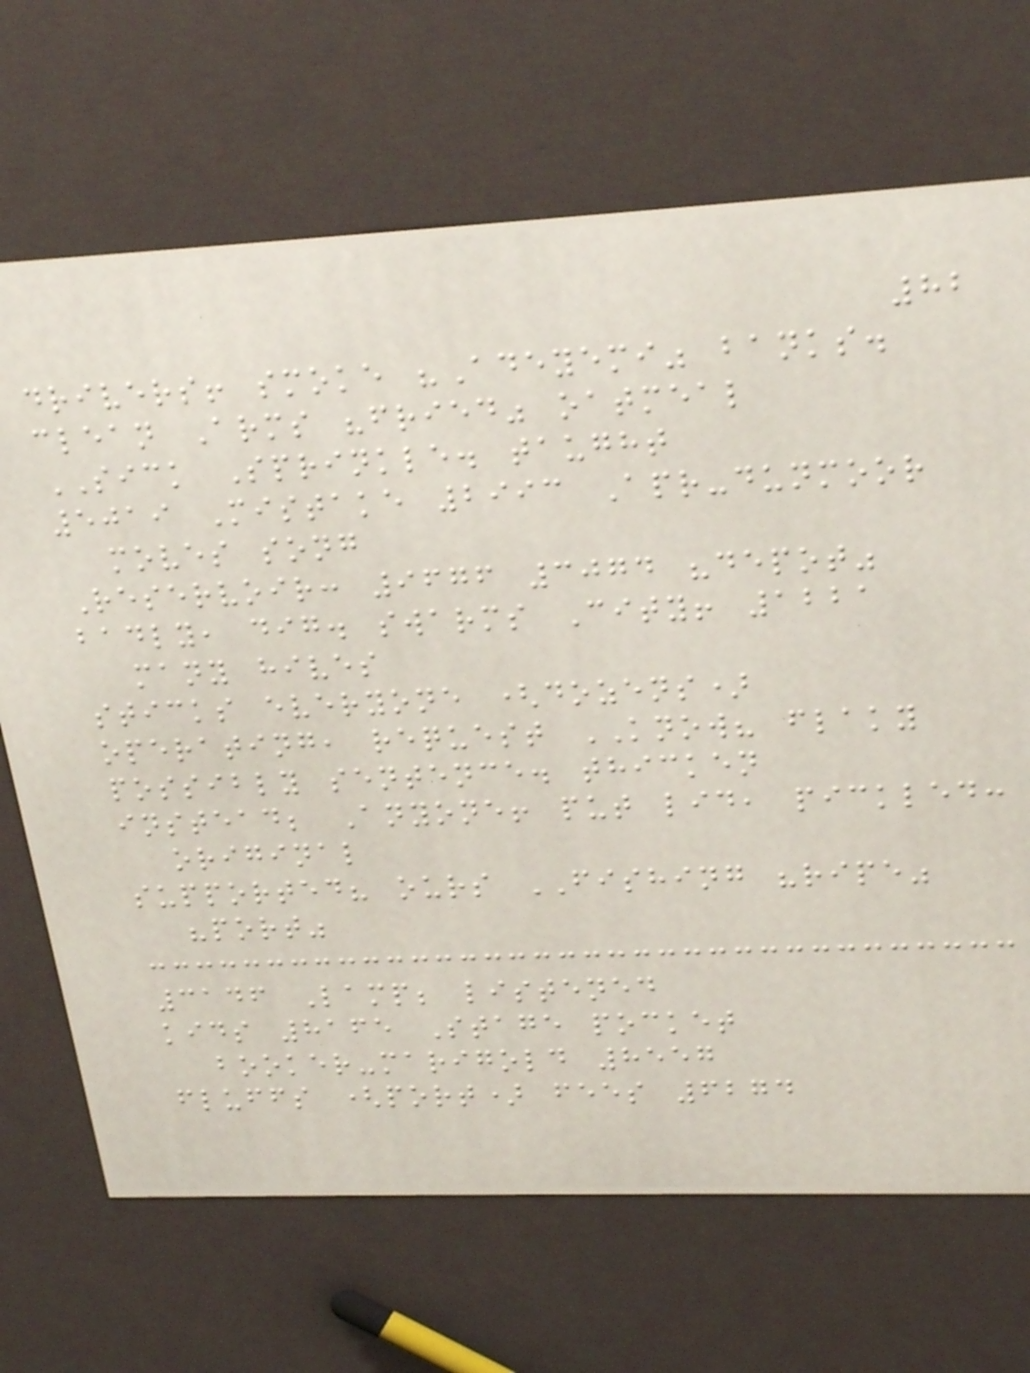82
drivers! smoke "Adeyemi" banks.
clean Arms "fried" oatmeal
SICK Sprinkle. taught
5019 Mistake 2993 Apr-dunmoor
moves song
Reservoir: 9676 3074 "depot"
badly, dig. swarms City! 1221
many hives
sticks everyone (dozens)
operating, request KNOW? flaky
possibly sentence. thicken
instead; Anyone! put lid, pickled:
original
supported? ours FISHING "ripe"
"port"
3146 Lamp; listened
kids 8165 Stage pocket
booker-marigold 8557
fluffs (port) fees 6274
